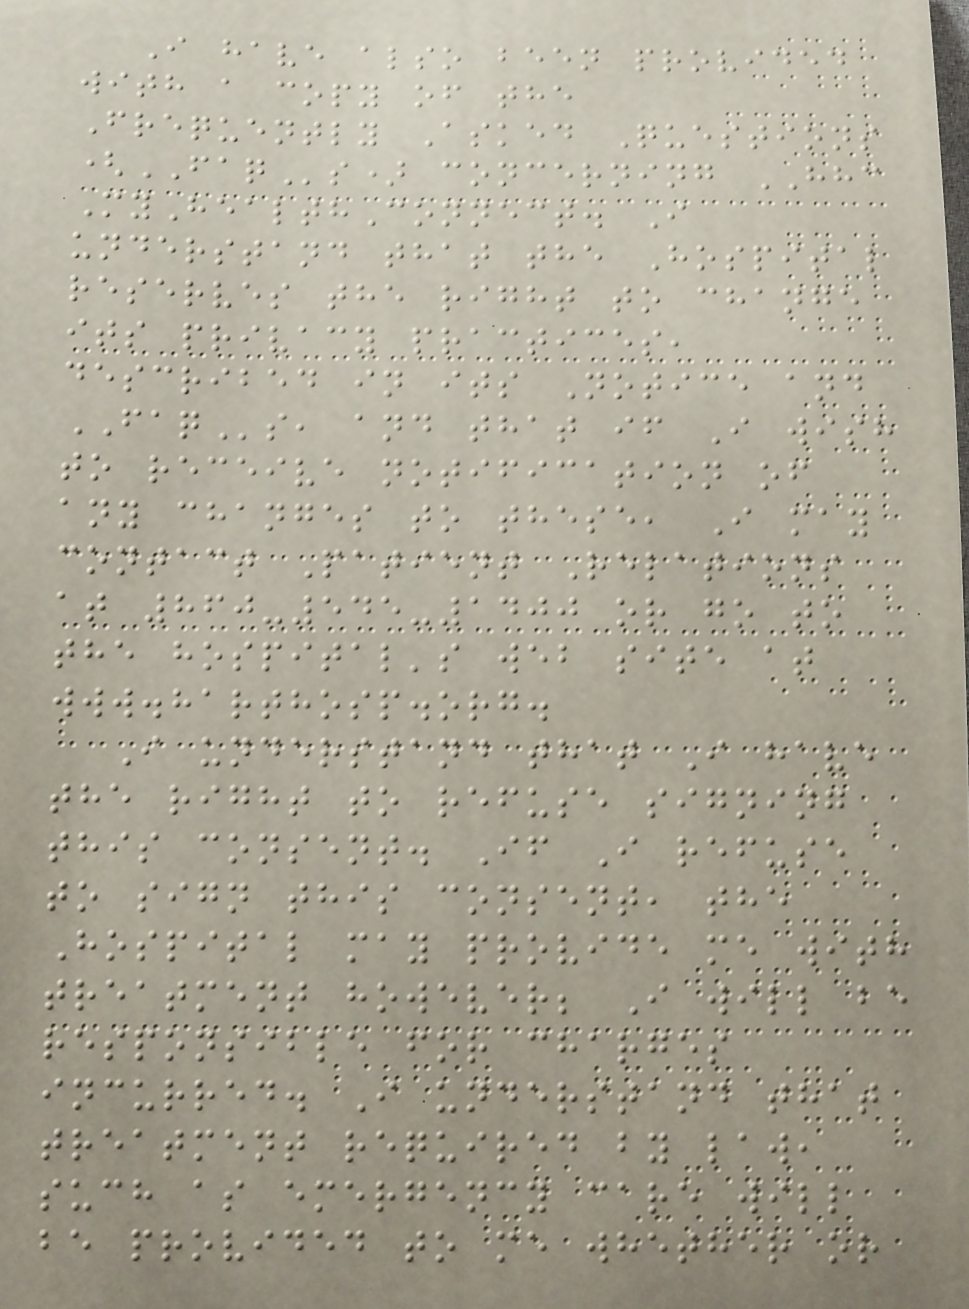I have also been provided
with a copy of the
Frequently Asked Questions
(FAQs) concerning HHC
MyHealthConnect. I
understand that the Hospital
reserves the right to change
its privacy practices,
described in its Notice and
FAQs, and that if I wish
to receive notification of
any changes to these, I may
contact Patient Relations
at 860-545-1400 or go to
the hospital's web site at
www.harthosp.org.
I understand that I have
the right to refuse signing
this consent. If I refuse
to sign this consent, the
Hospital may provide me with
treatment however; I will be
responsible for charges
incurred. I understand that
treatment required by law,
such as emergency care will
be provided to me whether or
